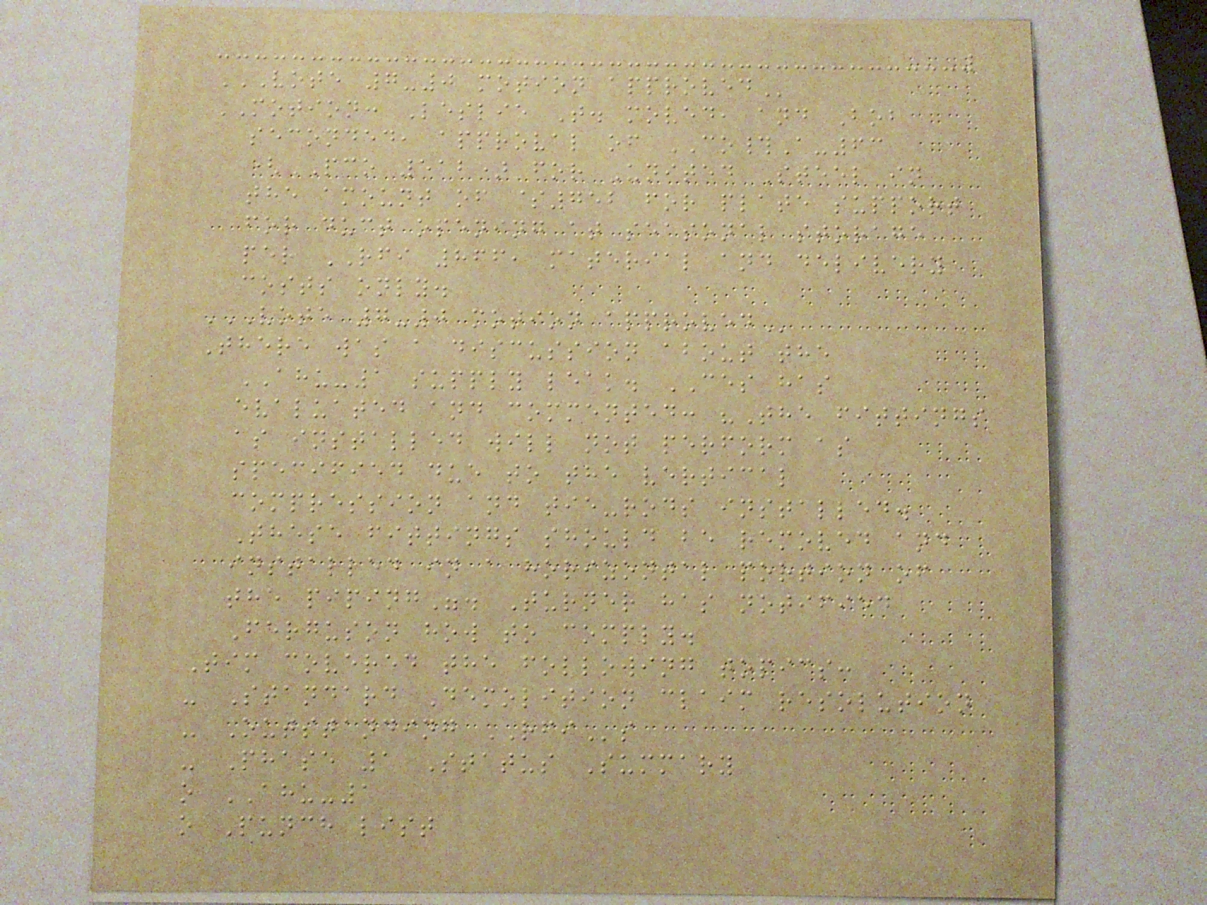VOTE 7-0 MOTION APPROVED
MOTION: Leslie T. moved, and Bob
seconded, approval of CO#A-63
(PCO 512) for United Steel in
the amount of $752 for plate support
for duct opening at seasonal storage
per RFI 866, material and delivery
costs only.
VOTE 7-0 MOTION APPROVED
There was a discussion about the
AHU-1 supply leak. CES has
evaluated and commented: "The fittings
as installed will not perform as
specified due to the vertical
compression and tie-rods installed.
These fittings should be removed and
installed in a horizontal portion of
the piping". Turner has notified
Ferguson how to comply.
Tim covered the following topics:
- Standard Demolition claim resolution
- Outstanding RFIs
- Phase 1 Status Summary
o AHU-1
o Punch list
